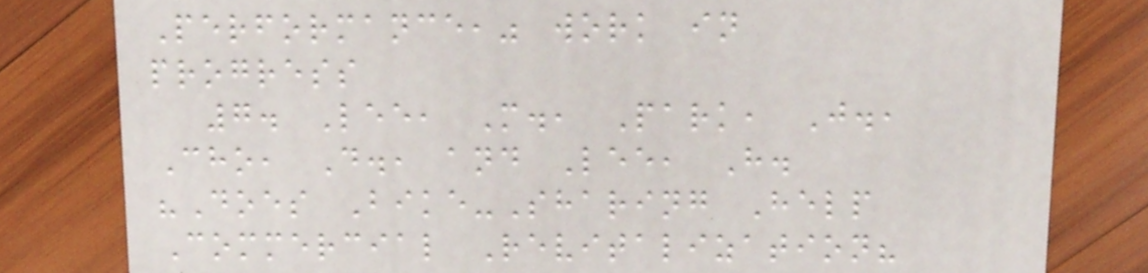Performance," work in
progress
7. Lee, M., Park, J.,
Cho, D., and Lee, H.
"Does Bike-Sharing Help
Commercial Revitalization?
